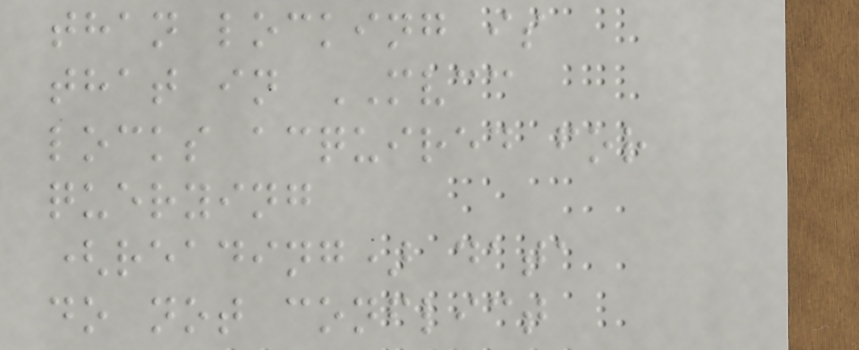than locking is
that in MVCC
locks acquired for
querying
(reading) data
do not conflict
